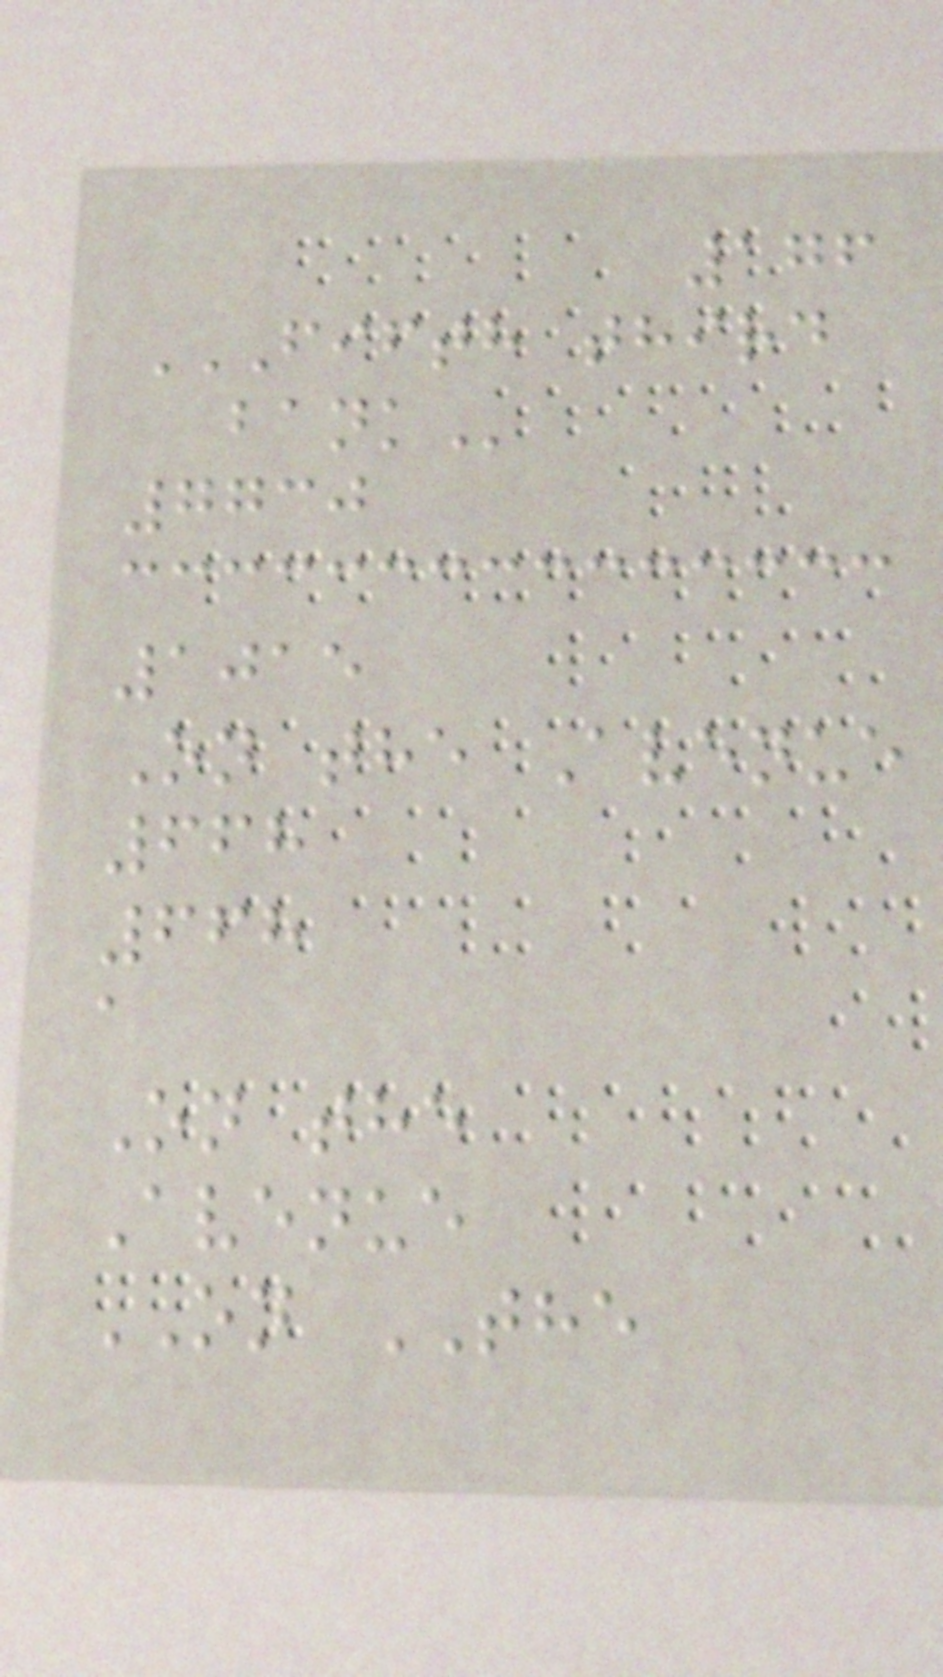176
FIFTH THIRD
BANK
7730
1015
On the Avenue
668
668
a
On the
Avenue
ON THE
